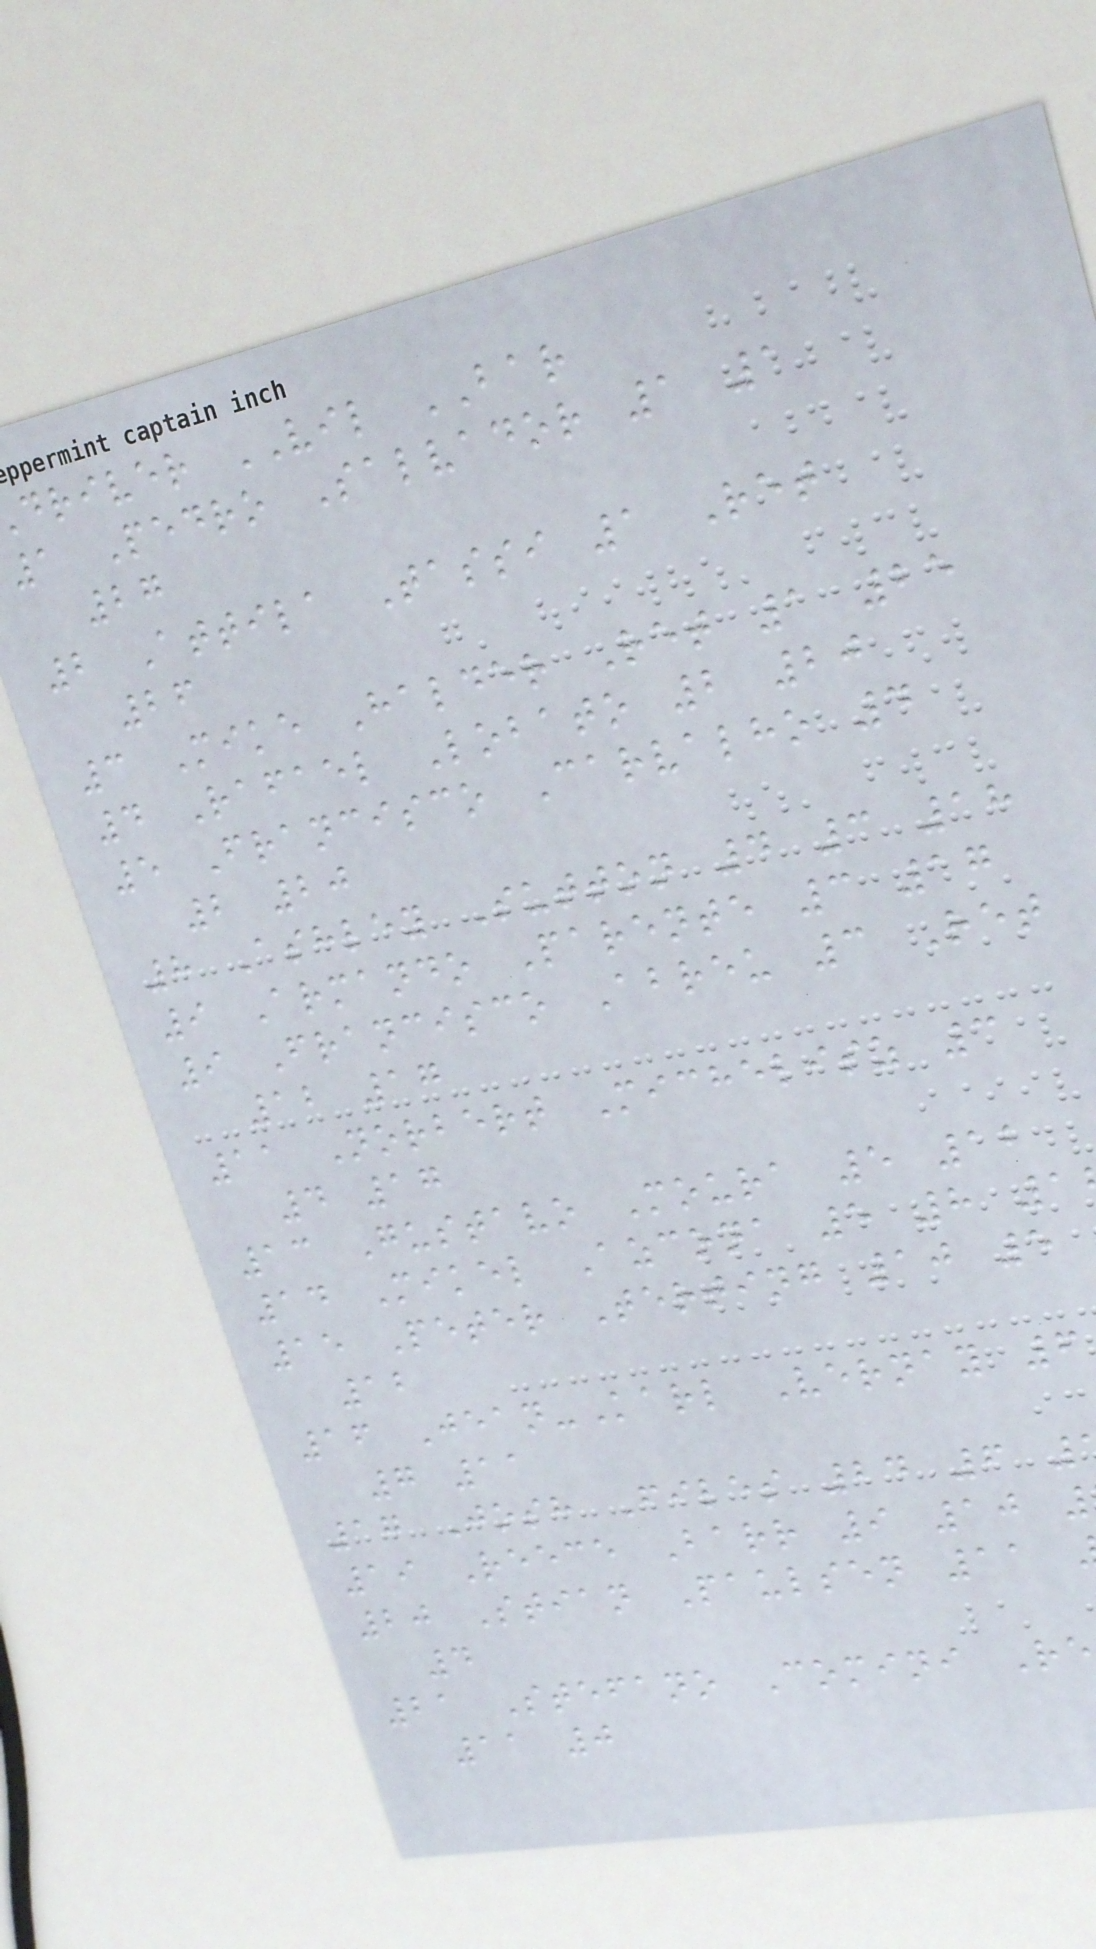driver VIL BAR
1 Pedro Salvador 1 1
27
2 Attila Tassi 1 Ret
26
3 Mike Halder Ret 1 25
4 Rafael Lobato 2 20
5 Francisco Carvalho 4
2 20
8 Ashley Sutton 4 3 18
9 Armando Parente 3 17
9 Francisco Abreu 3 Ret
12 17
11 Norbert Michelisz 3
4 17
13 Gustavo Moura 5 12
14 Mikel Azcona 5 8 1
15 Peter Terting 10 5
12
16 Jean-Karl Vernay 6
7 11
17 Josh Files 24 6
19 Reece Barr 9 10
20 Stian Paulsen 11
4
21 Stefano Comini Re
11 0
